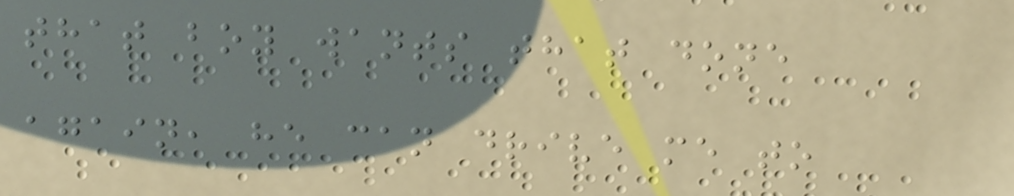that boy wants that done
again, he can drive me to
